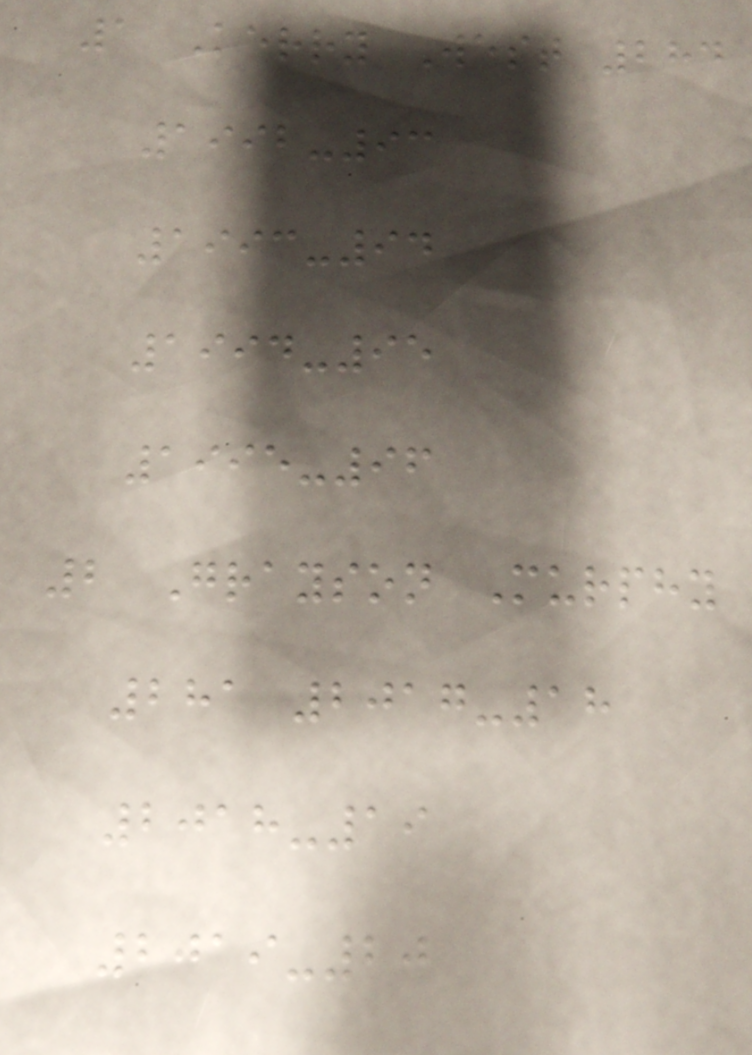1 Kerry West 284
1992-93
1993-94
1994-95
1995-96
2 Grayson Murphy
281 2017-18
2018-19
2019-20
